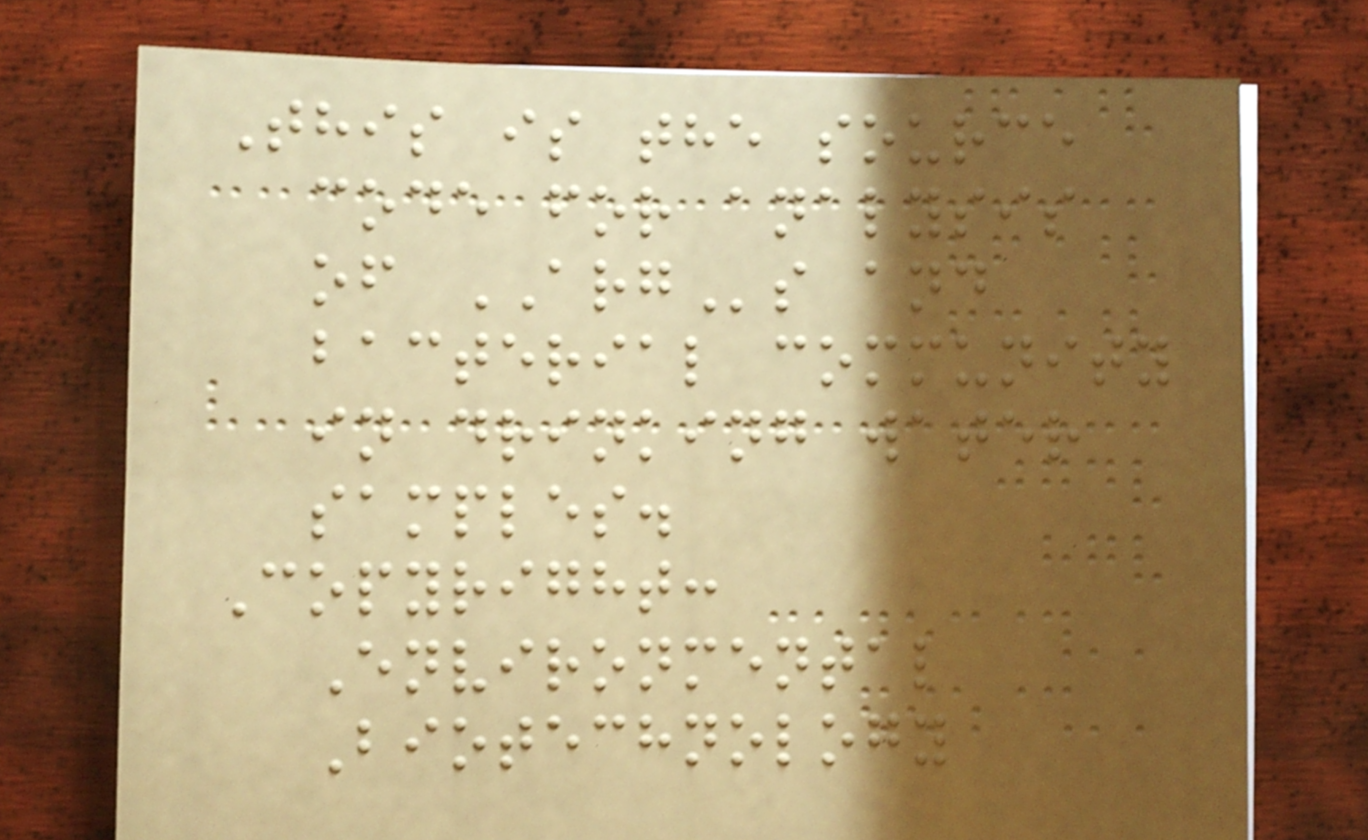This is the source
code for analysis
of ARGs and
bacterial community
in drinking water
samples.
Copyright:
Environmental
Biotechnology
